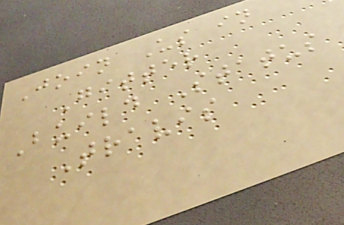Join Us in
Gitter
Build Status
Travis
